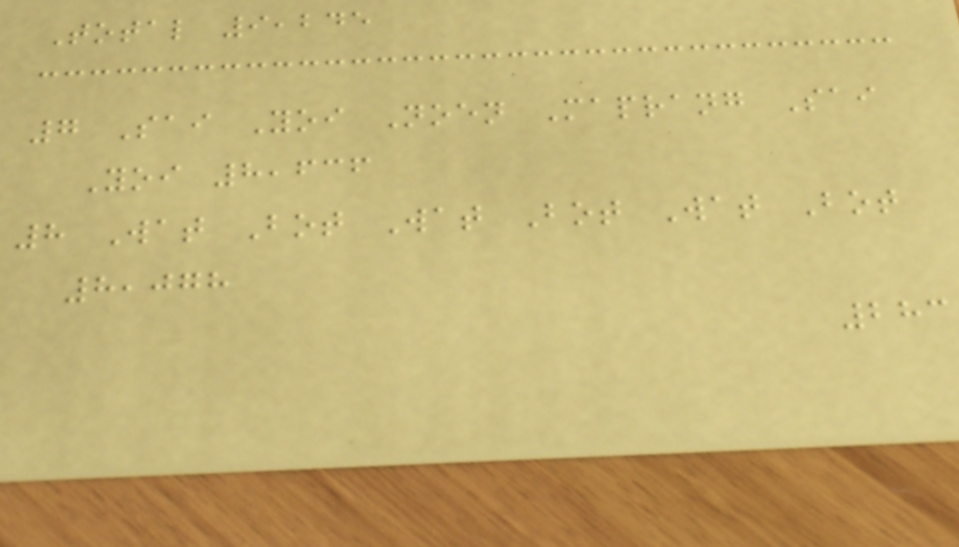Total 9,245
7 Sai Yoi Noen Maprang Sai
Yoi 8,636
8 Wat Bot Wat Bot Wat Bot
8,078
283
